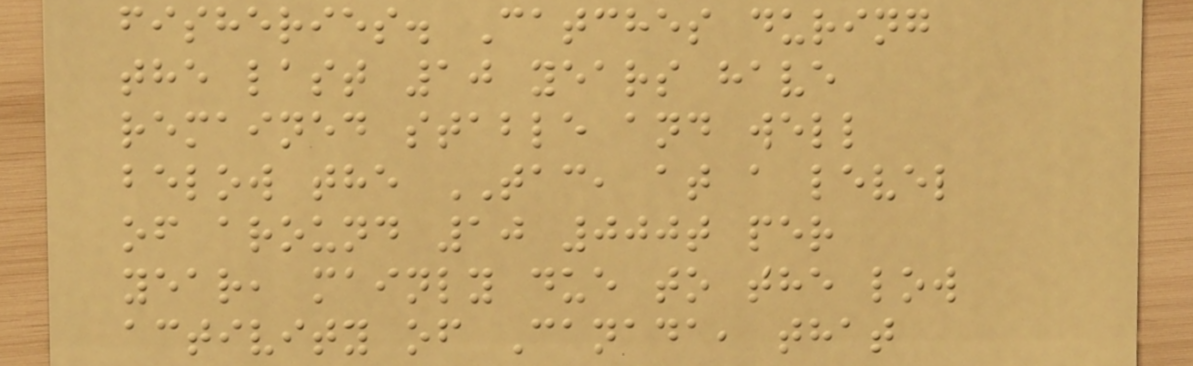fisheries. Catches during
the last 10 years have
remained stable and well
below the TAC, at a level
of around 10 000t per
year, mainly due to the low
activity of Canada, that
